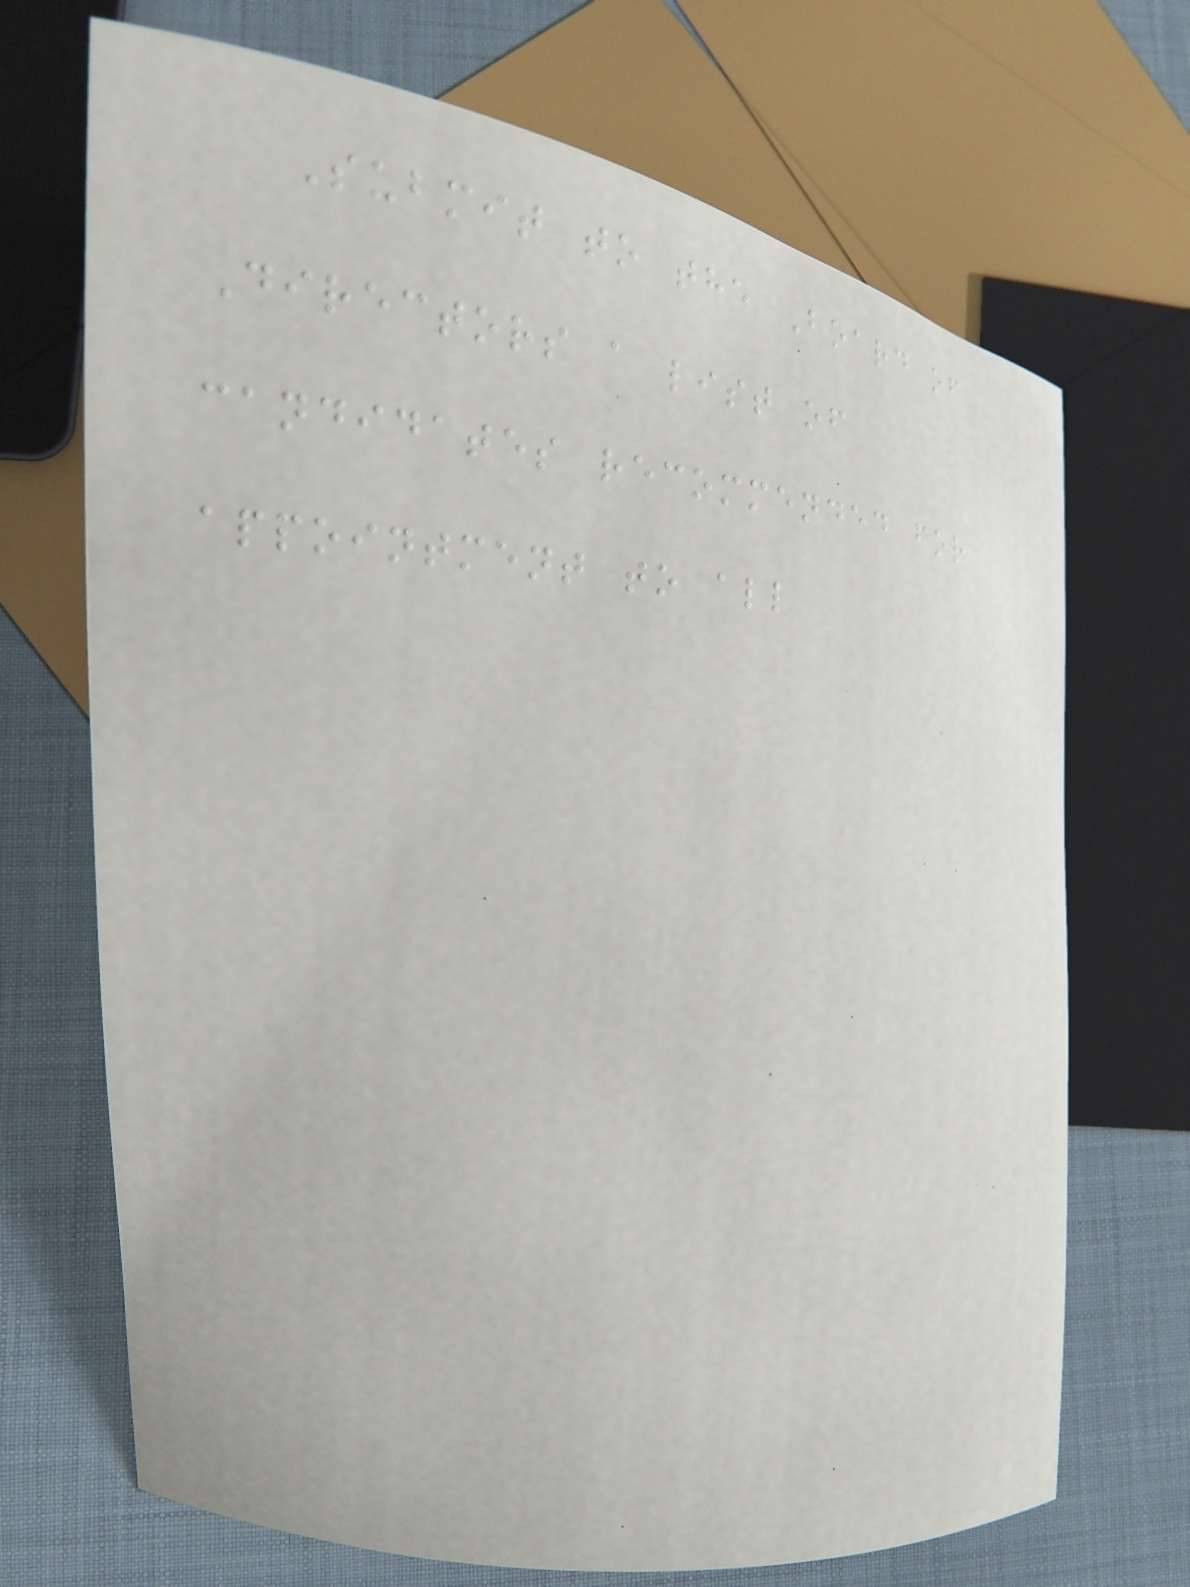Submit to the Board of
Directors a list of
candidates recommended for
appointment to all
